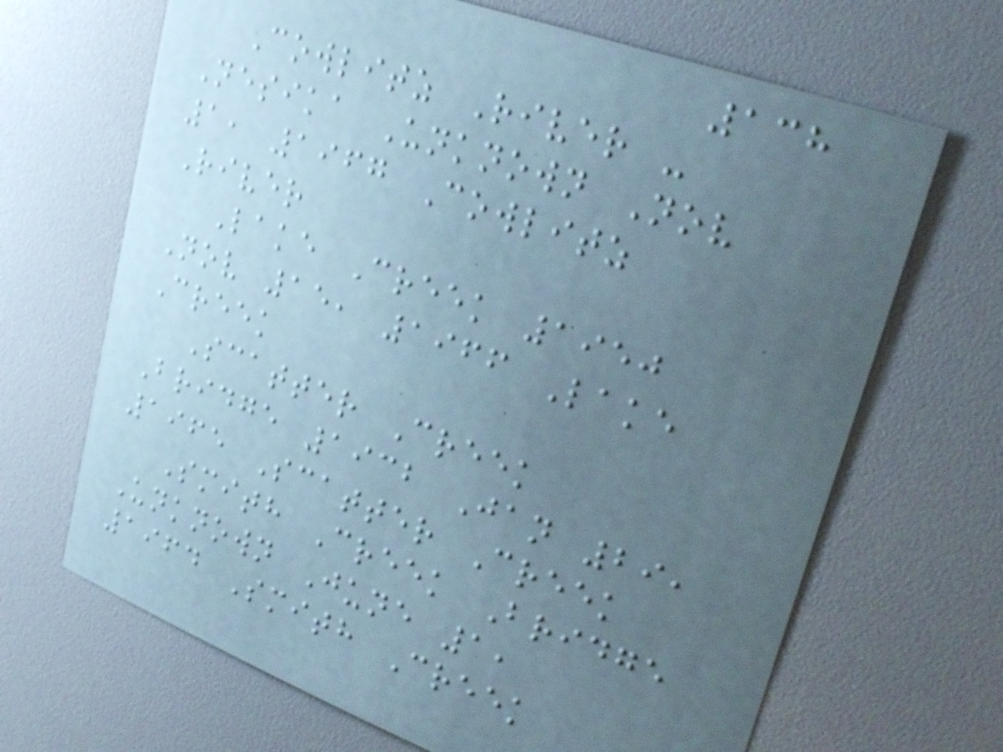138
Cowlitz River -
Nesika Unknown Nov
1, 1967 Cowlitz
River
Lake Creek 1950
Nov 15, 1966 Lake
Creek
Scatter Creek
Bridge 1932 Jan 29,
1965 Scatter Creek
Smith Creek Bridge
Unknown June 1,
1964 Smith Creek
